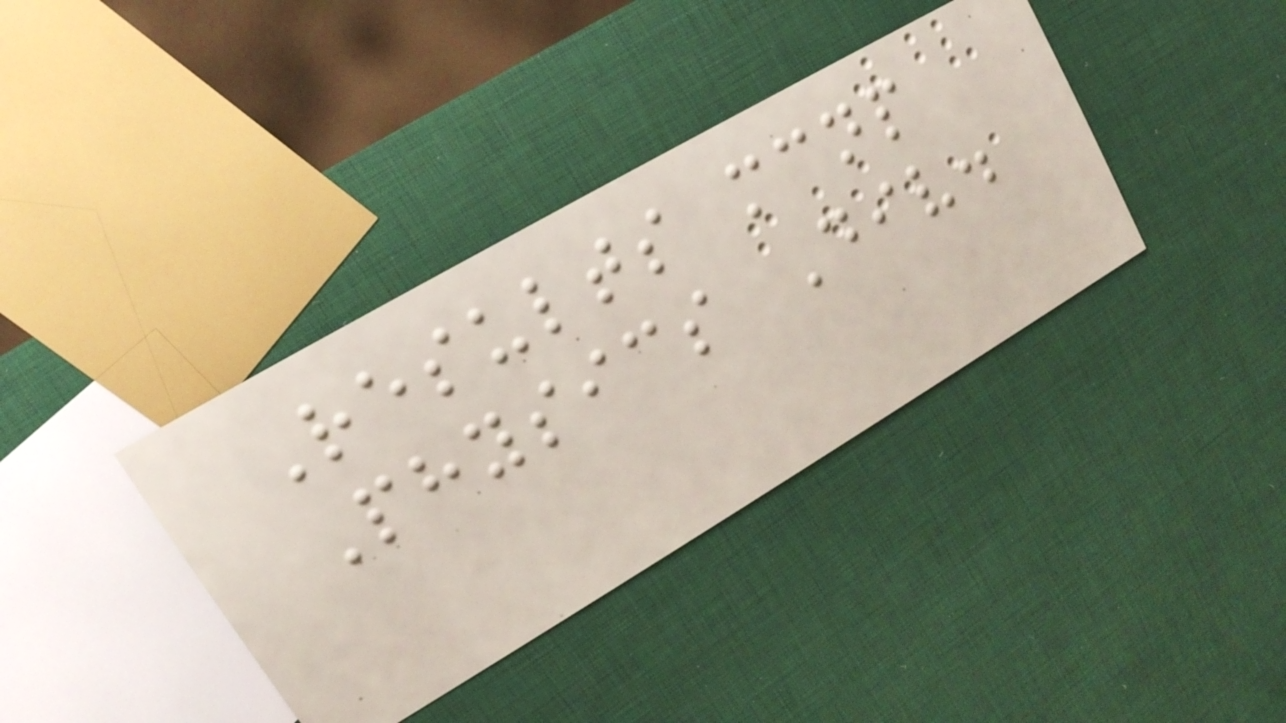Results mcnp
Physics Div.
